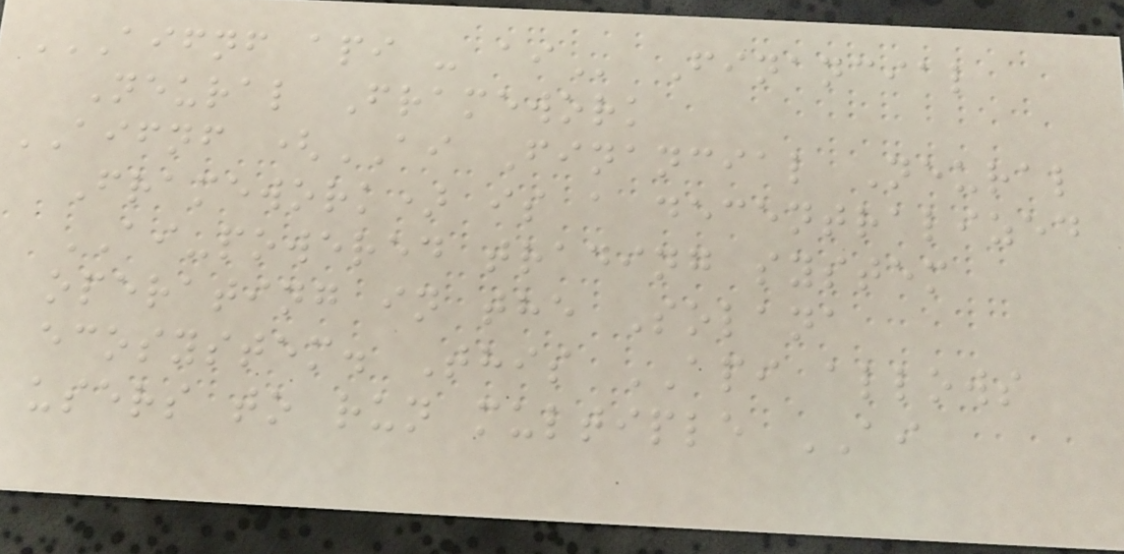AIFNF API - AI Financial
Neural Framework
AIFNF (AI Financial Neural
Framework) is a decentralized
AI-powered trading system
operating in the Solana
ecosystem. This API allows
users to run multiple AI
